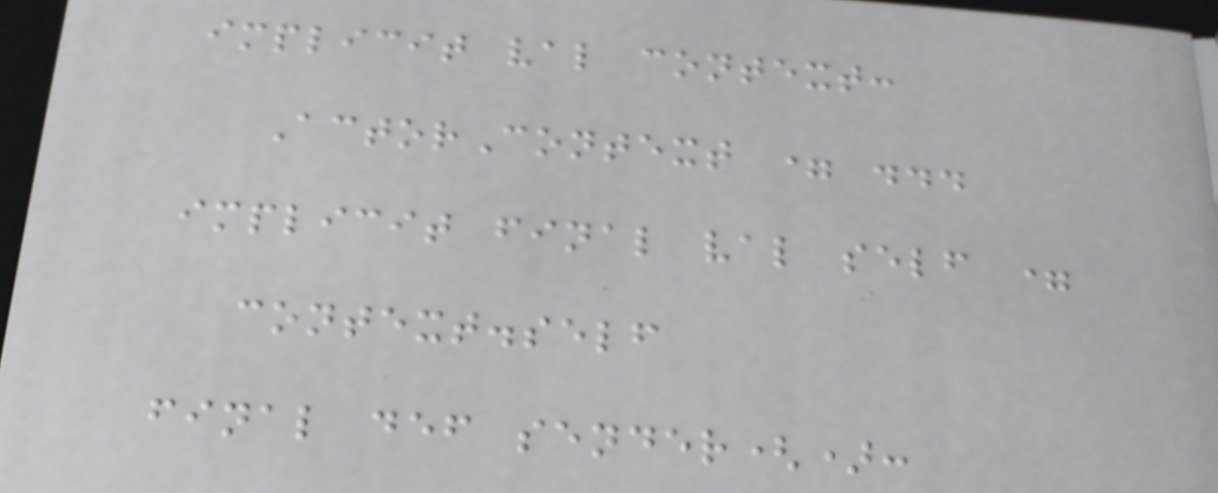implicit val context:
ActorContext = ...
implicit final val self =
context.self
final def sender():
